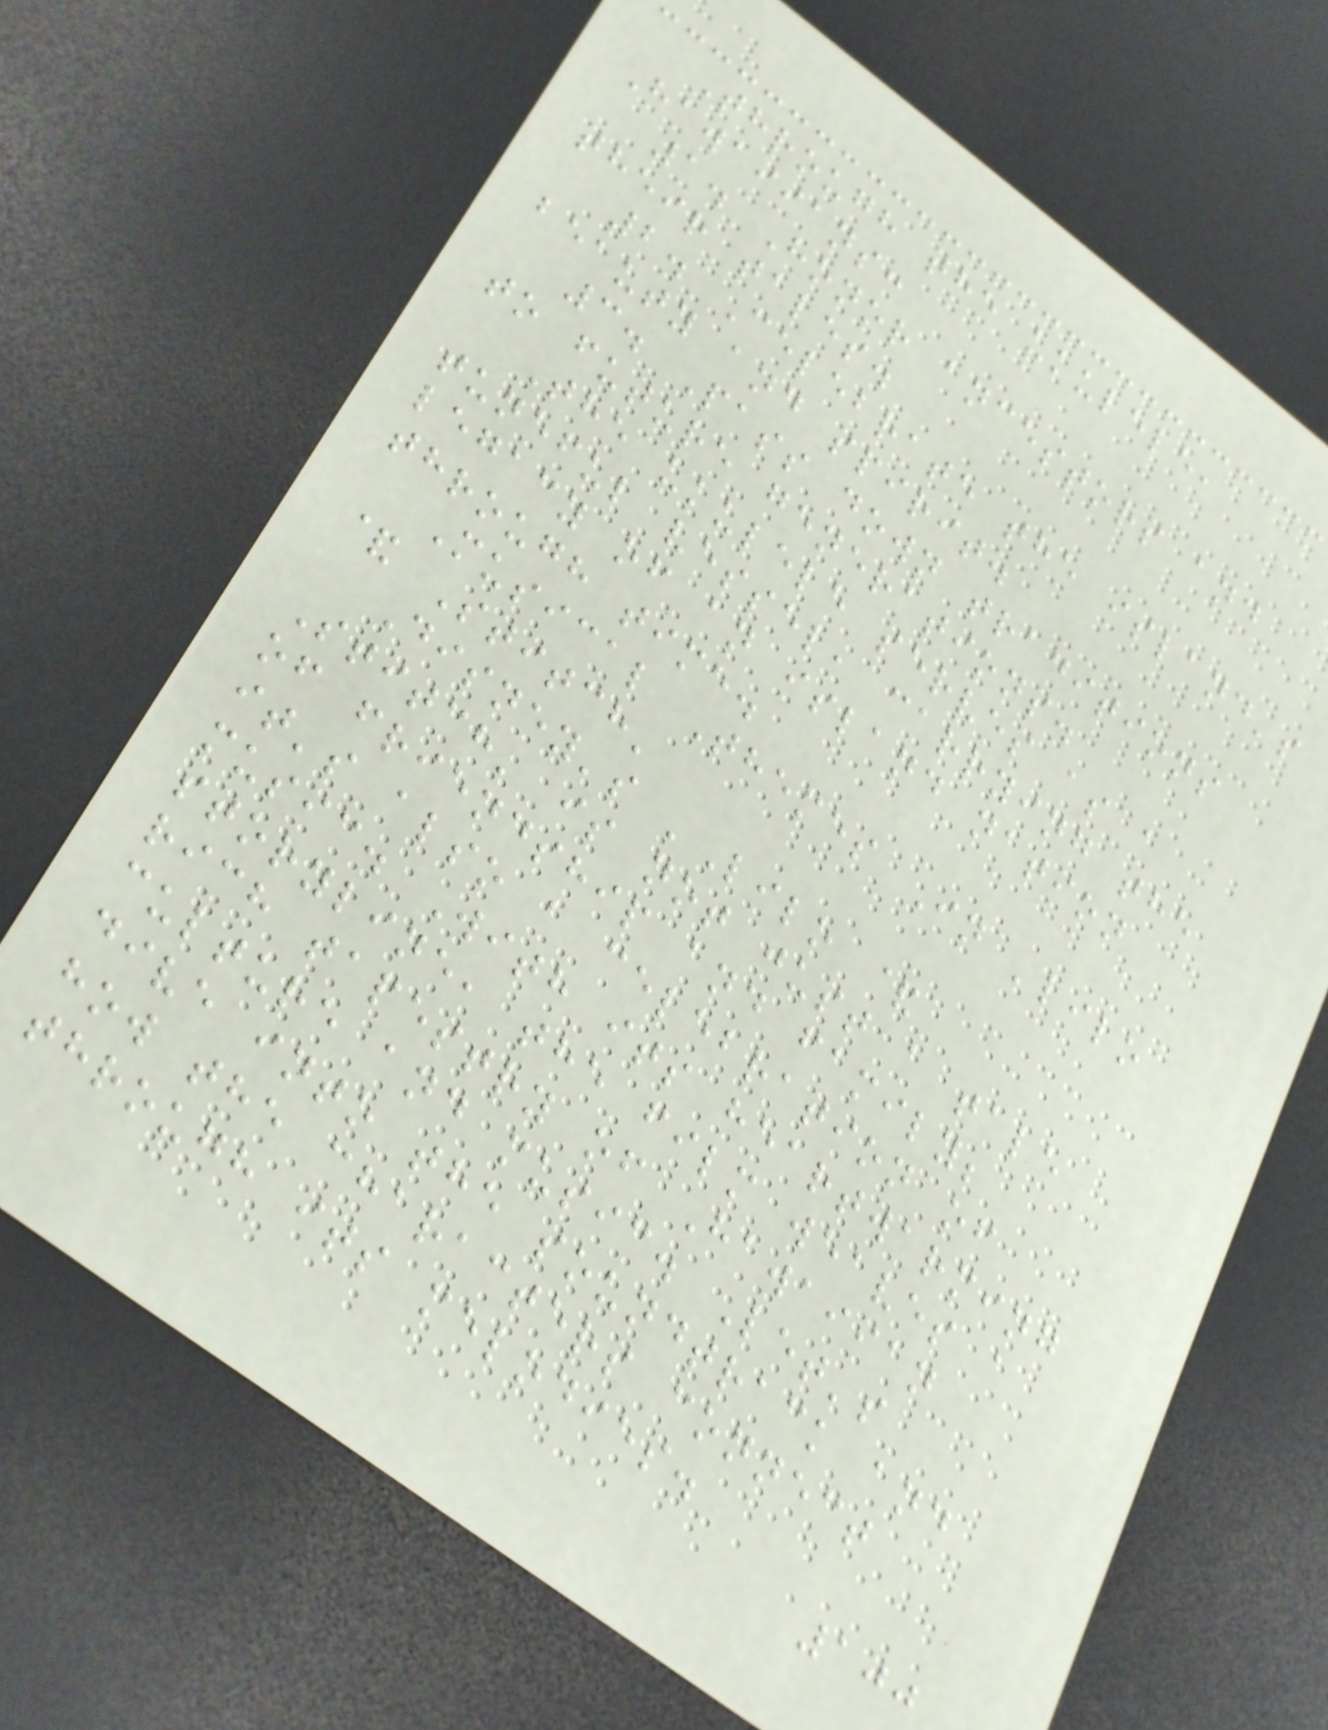Through the ukulele,
Hawaiians:
1. Honor ancestors and
their tales.
2. Celebrate the island's
beauty and spirit.
3. Pass down traditions
to future generations.
The ukulele serves as a
tuneful vessel, carrying the
legacy of an island nation
through time.
Musical Themes In 'lilo
& Stitch'
Disney's 'Lilo &
Stitch' is not just a tale
of friendship and family;
it's also a celebration of
music. With its heartwarming
storyline, the film weaves a
rich tapestry of Hawaiian
culture and music. Let's
dive into the soundtrack and
how the characters connect
through its melodies.
100
